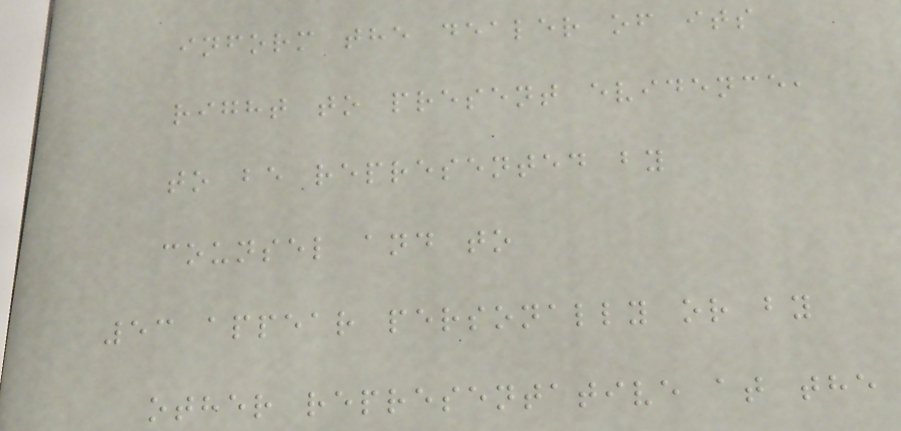inform the dealer of its
right to present evidence,
to be represented by
counsel and to
53 appear personally or by
other representative at the
